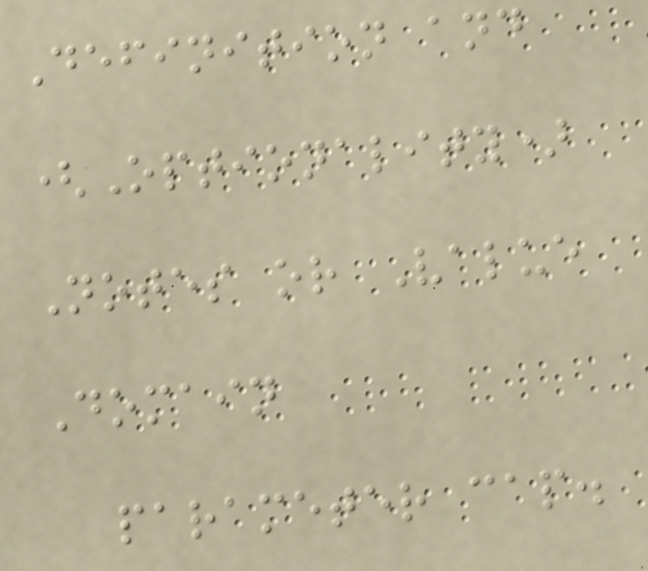Definition and
(Optionality)
Notes or Value
Domain
parameter cap.
